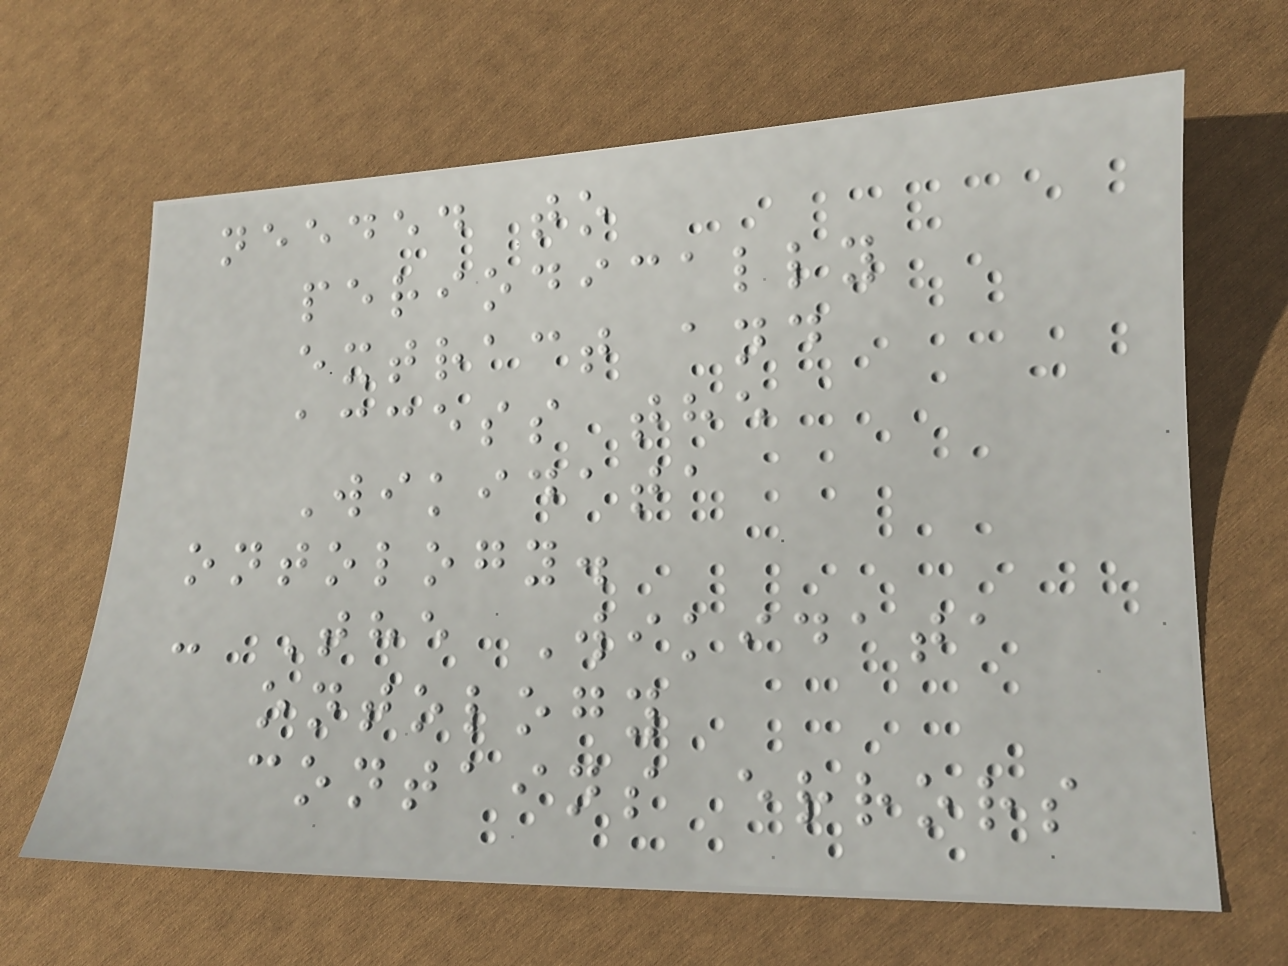needed to
periodically
extract and
access the
Wikidata
ontology.
- The Wikidata
ontology
contains errors
